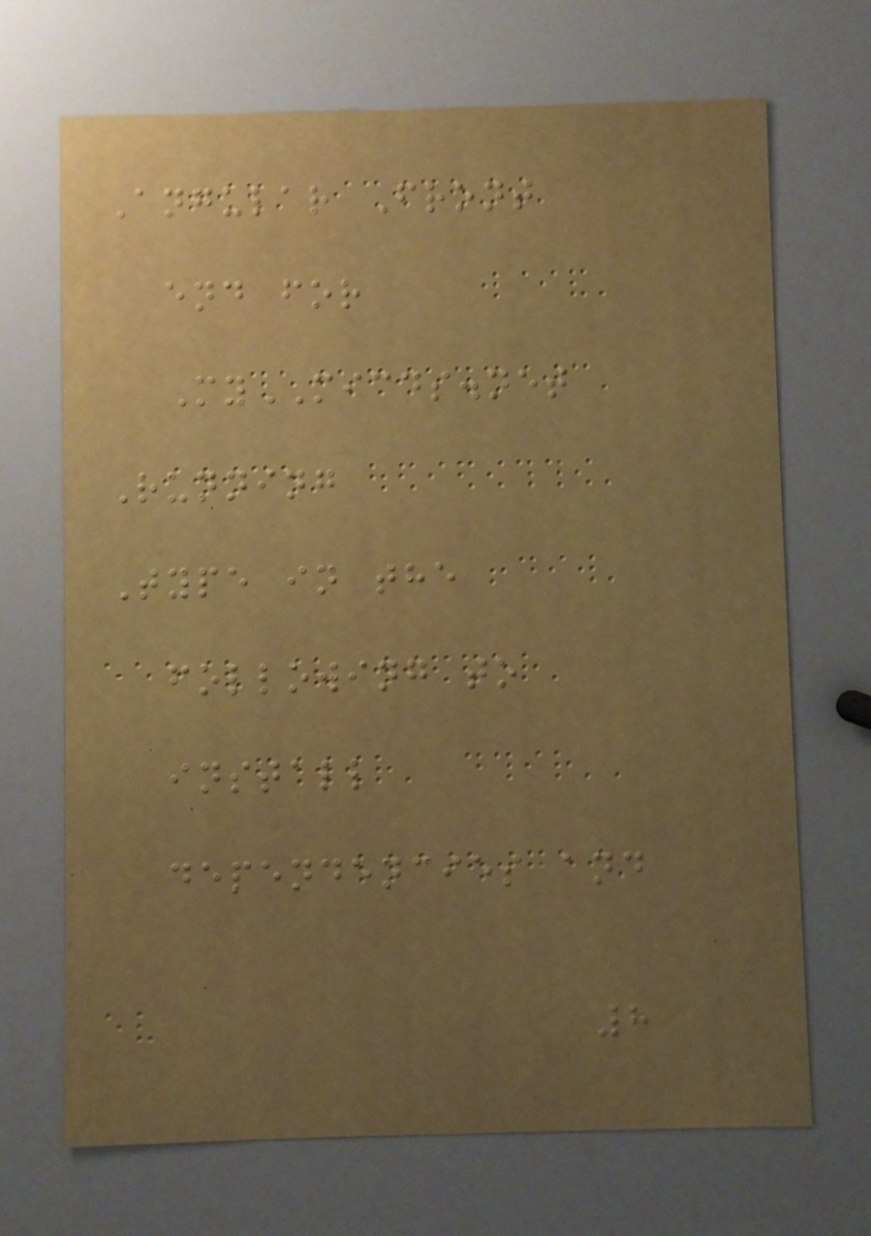Angular Front
end for
MyMICDS.net
Running
Type in the
following to
install
dependencies and
8
